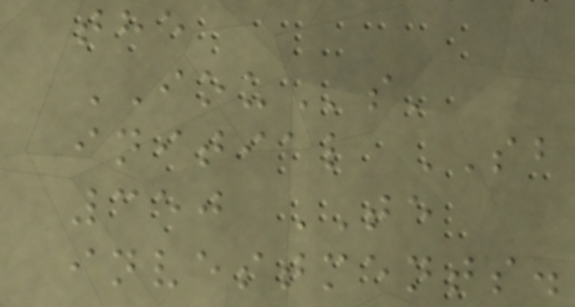the
IOUs'
initial SB
350 TE
investments.
